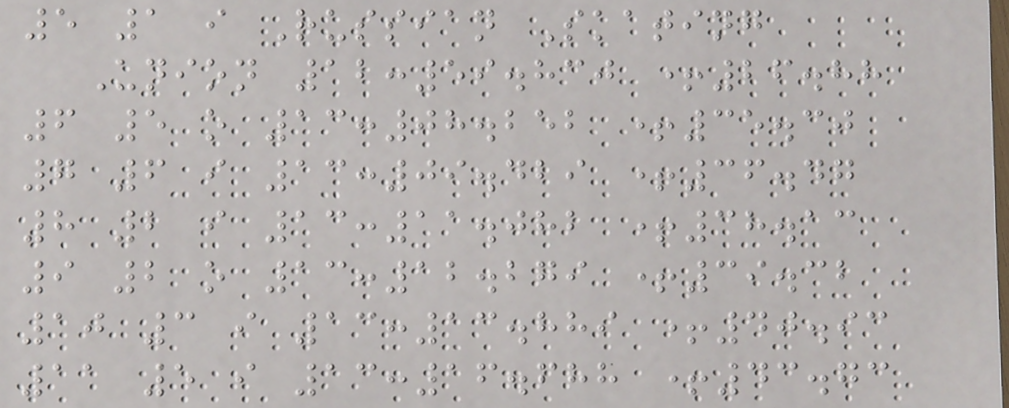5 1 i Russian Skating
Union 12:59.830 +26.88
6 5 o 13:08.252 +35.30
7 6 i 13:09.429 +36.47
8 2 i 13:11.082 +38.13
9 2 o 13:12.279 +39.32
10 3 i 13:13.889 +40.93
11 5 i 13:16.688 +43.73
